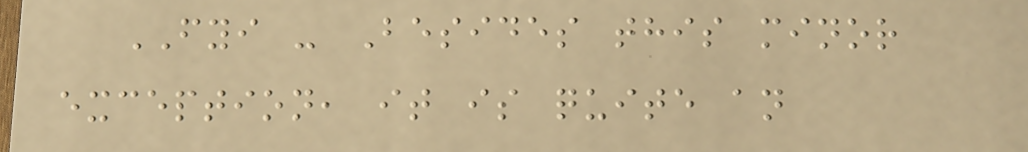FYI - Besides this minor
exception, it is quite an
